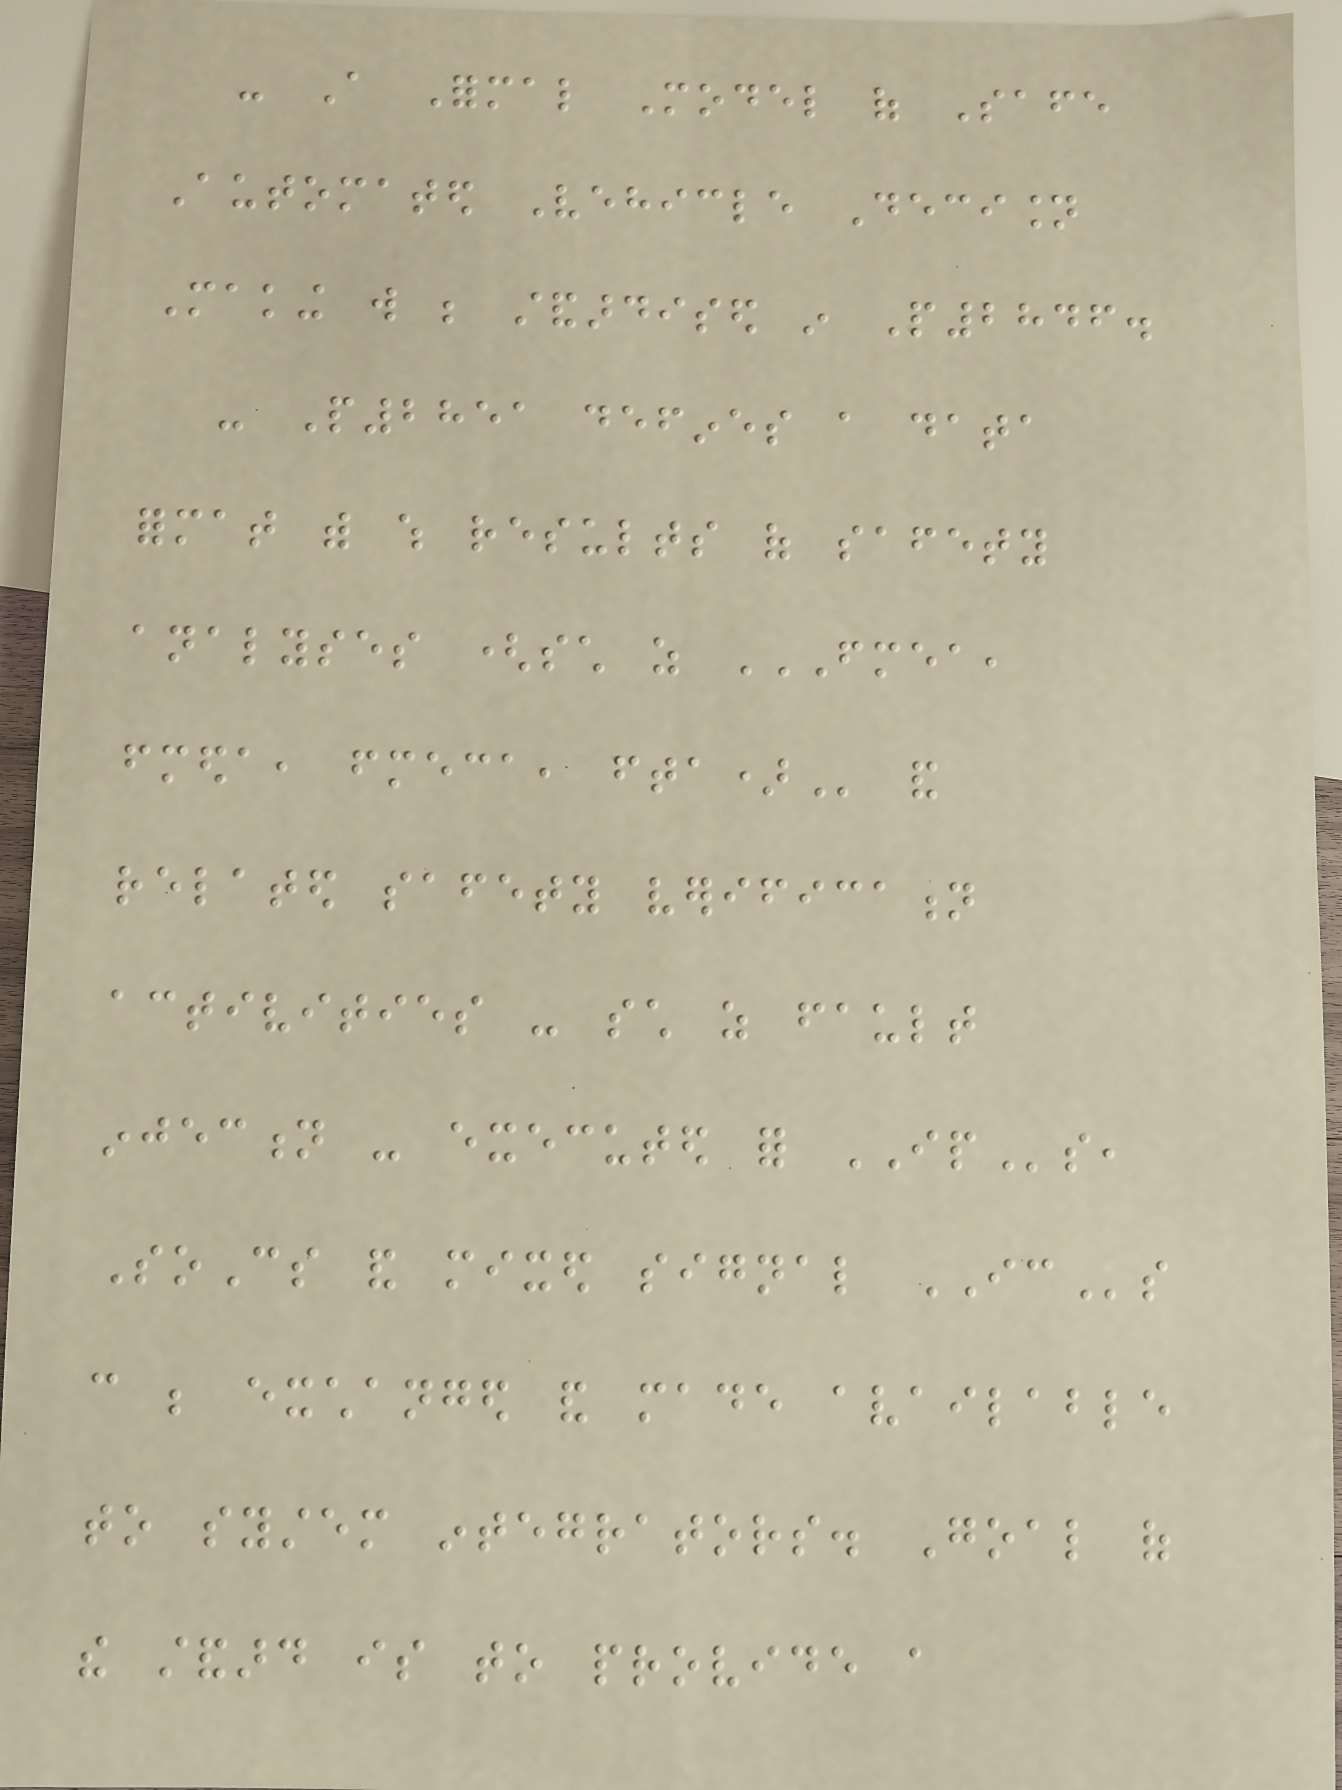- A Formal Model of Safe
Automated Vehicle Decision
Making will be standardised in P2846.
- P2851 defines a data
format with which results of safety
analyses (such as FMEA,
FMEDA, FMECA, FTA) and
related safety verification
activities - such as fault
injection - executed for IPs,
SoCs and mixed signal ICs
can be exchanged and made available
to system integrators. Goal of
the standard is to provide a
